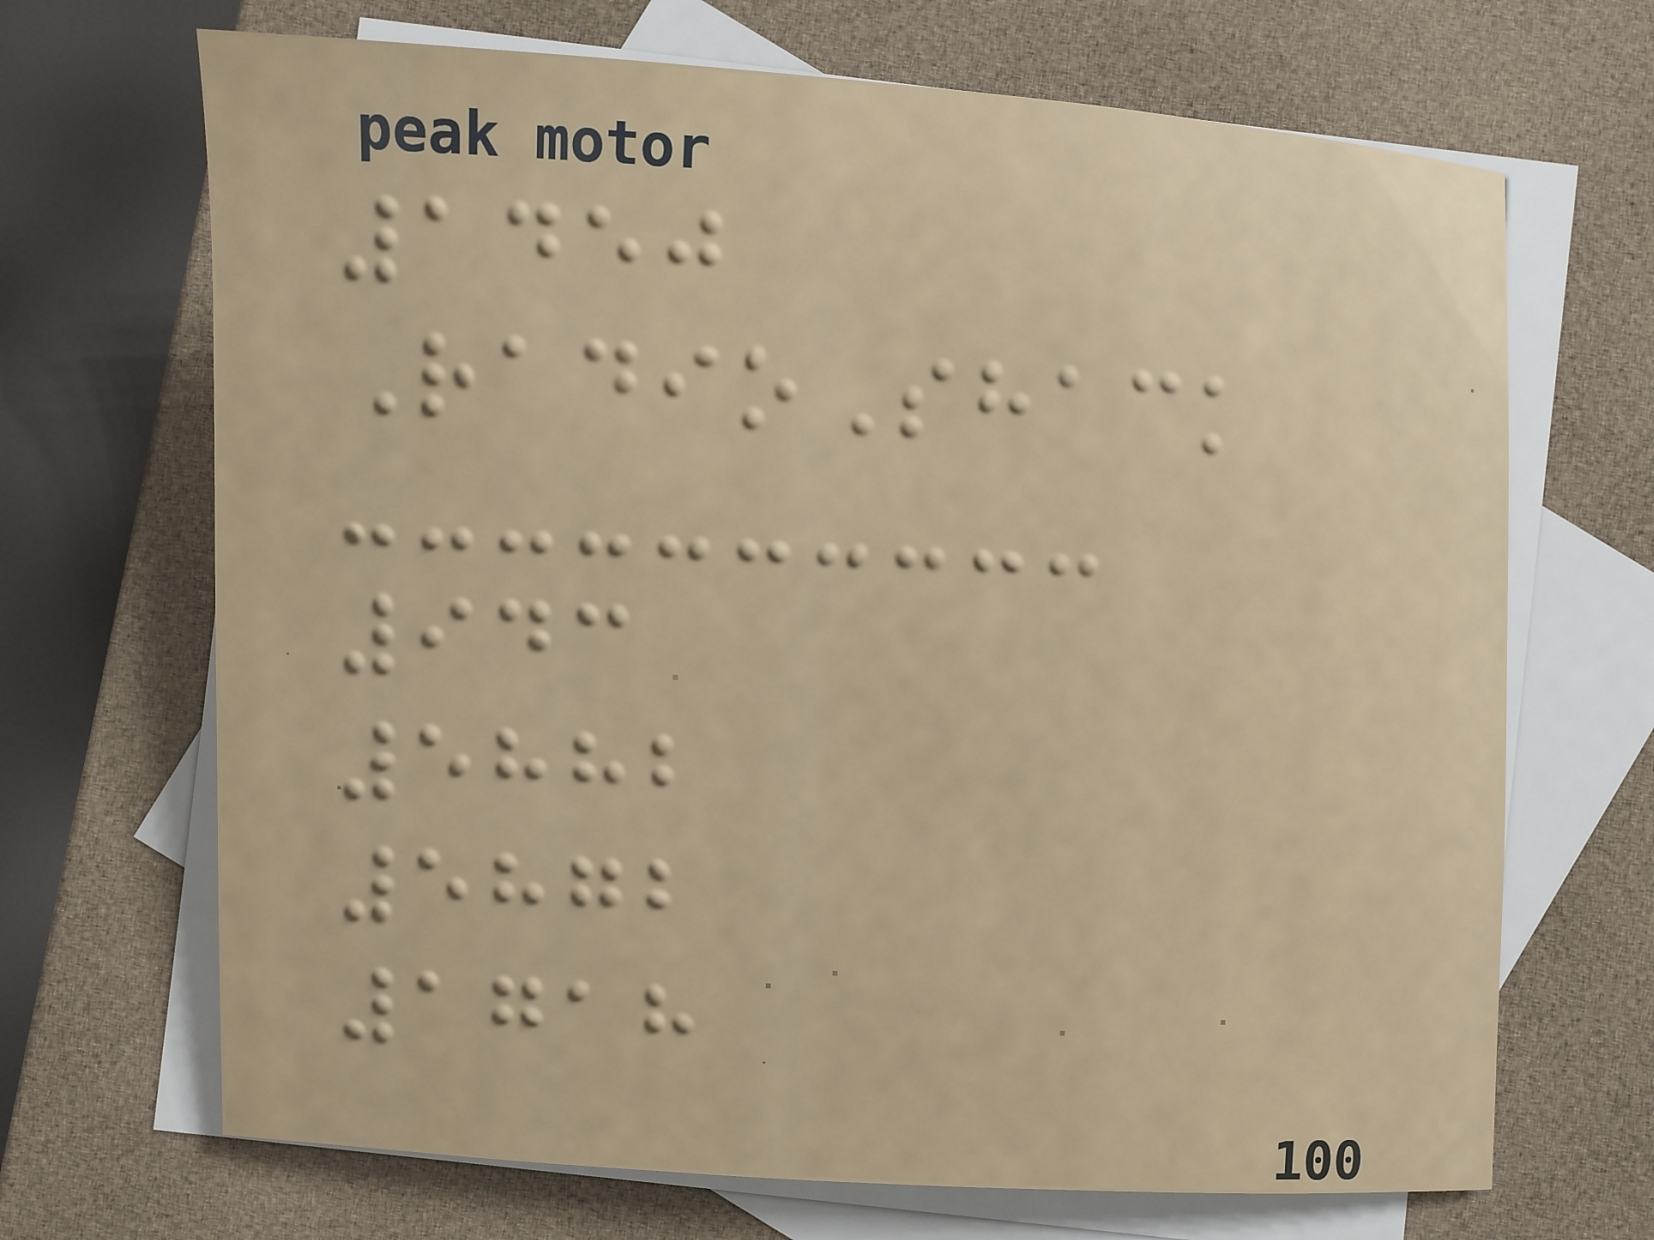1450
RadioShack
943
5882
5872
1718
